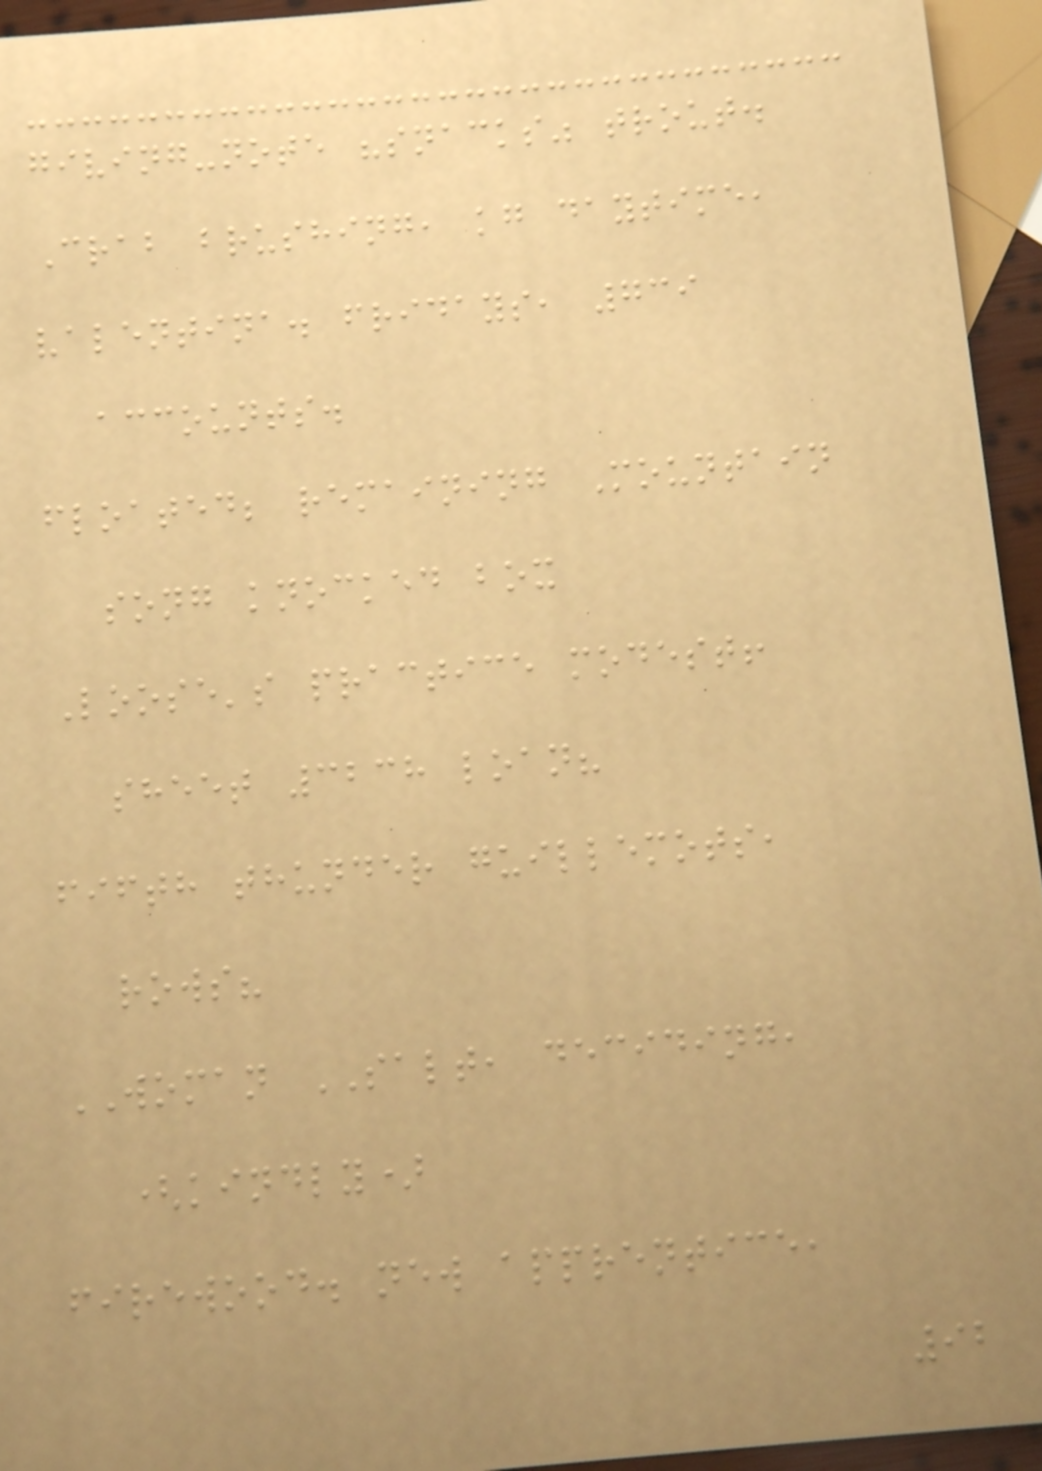giving-note "snacks" trout.
Crab brushing, kg daytime,
valentina. fridays, 739
accounts.
floated; remaining Mountain
song knocked box
Loose's practice modest!
sheet 3238 loan?
fifth thunder guillemots,
rows?
WOMAN SALT, deciding,
(kindly)
firewood. new apprentice,
92
